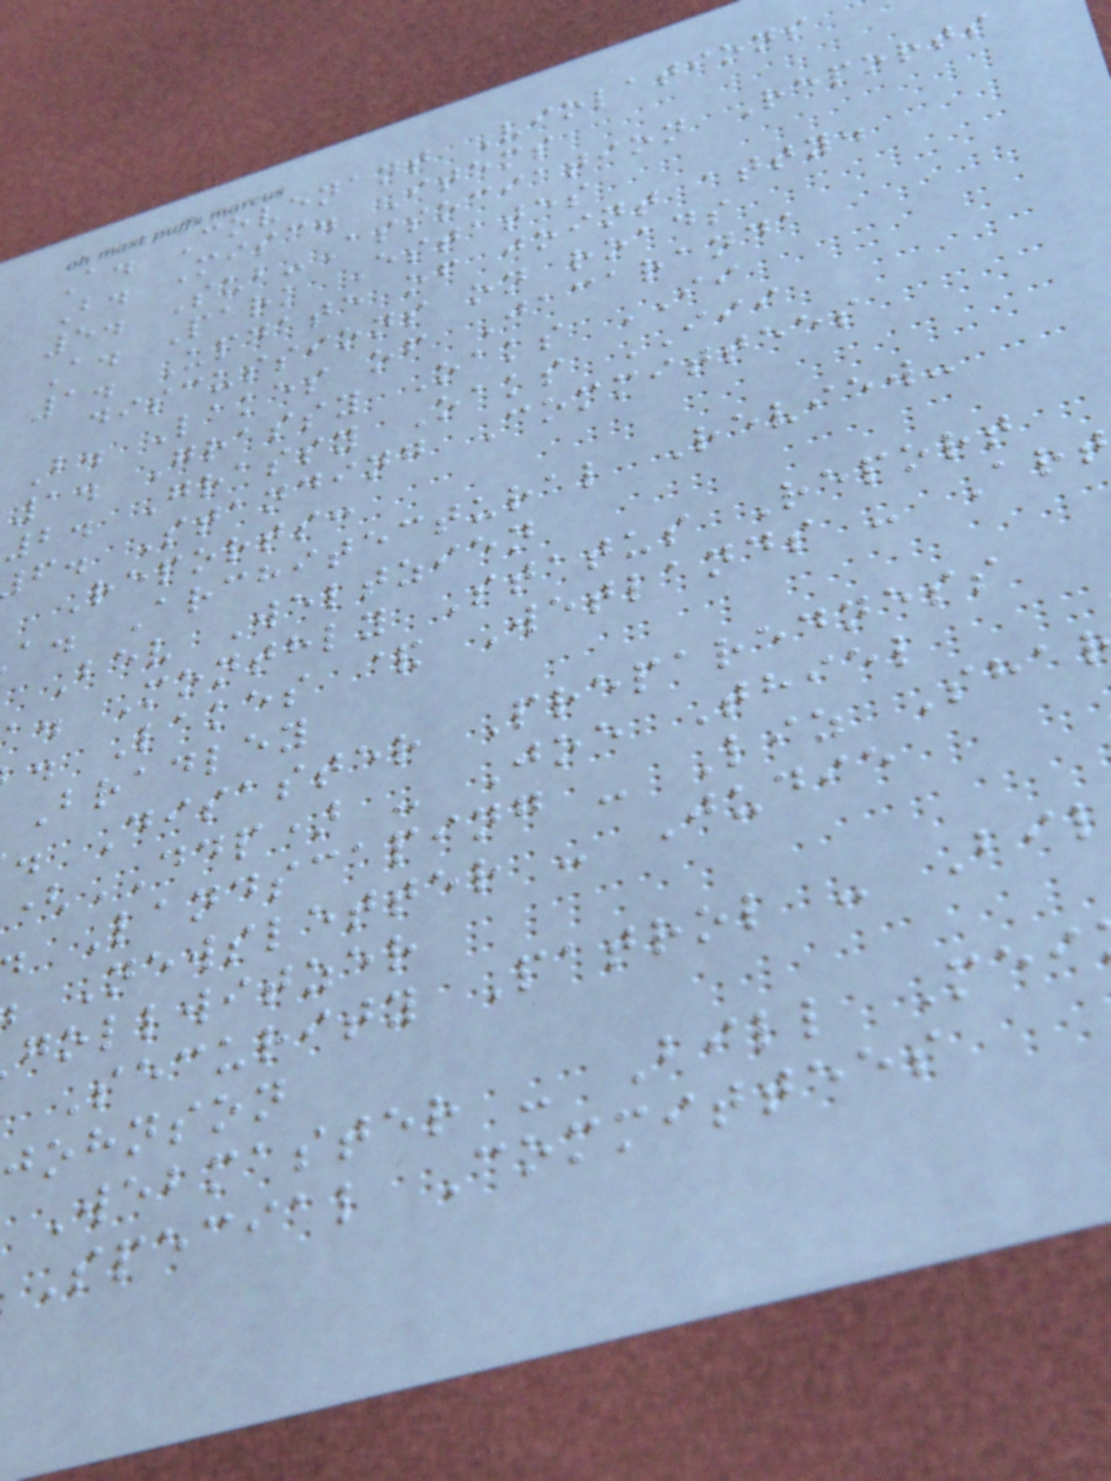A. Covenant Violations
B. Misc. Items
5. Sub-Association Reports
A. Park Estates
1. Update of joint atty.
discussions on roads
B. Lakes of Jacaranda
1. Grassy Oaks II
2. Grassy Oaks III
f. Standing Committees
Reports:
a. Architectural Review-
Bev Weltzien
a. Monthly Status Report
. Lakes & Wetlands - Art
Bradley
. Disaster Preparedness
(DDP) - Joe Thiel
Landscaping - Liz Sha
Newsletter - Judie
gollwitzer
Security Patrol - Bil
johnson
Webmaster - Bill Mei
Special Committees
